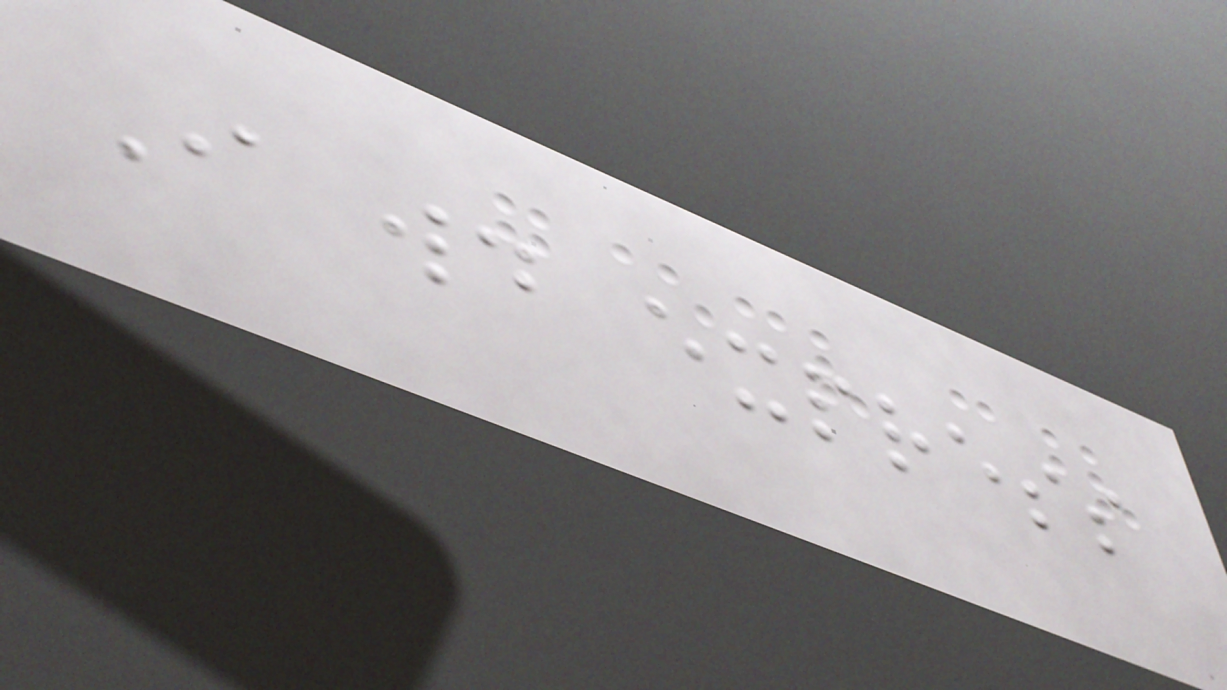I would express
